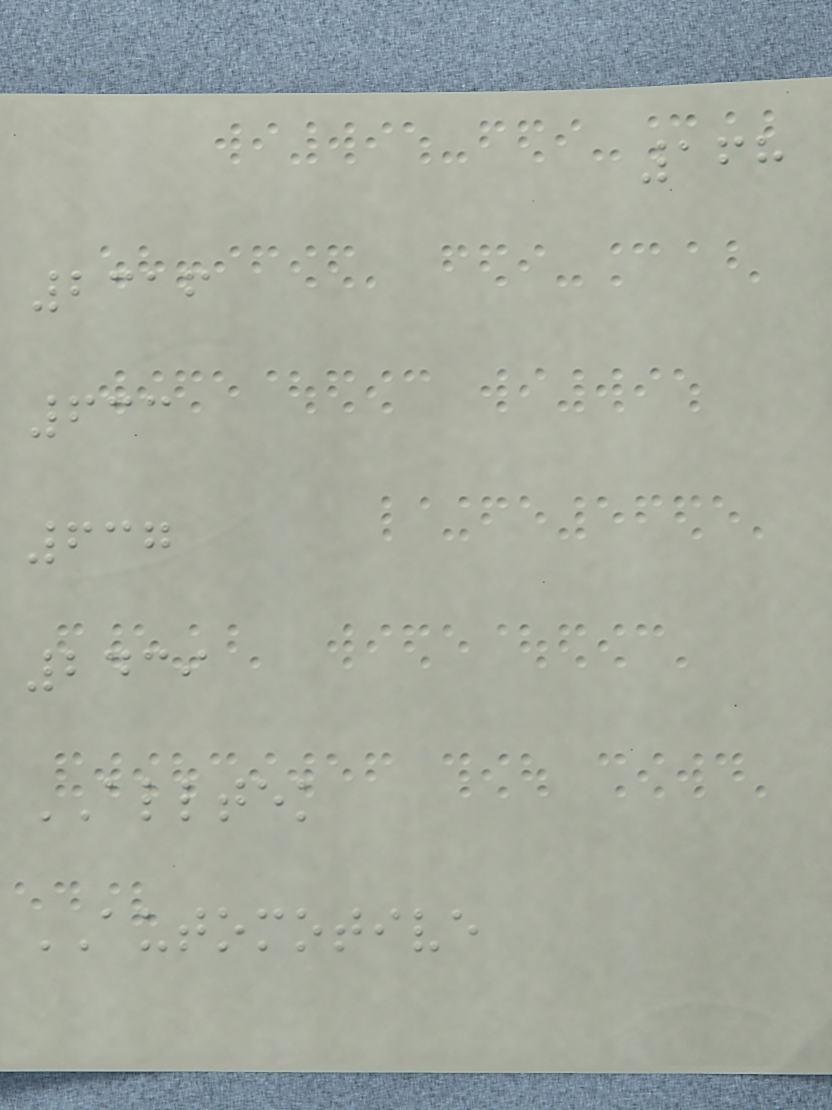168
2316
633
637
2439
ALLTEK
AUTOMOTIVE
